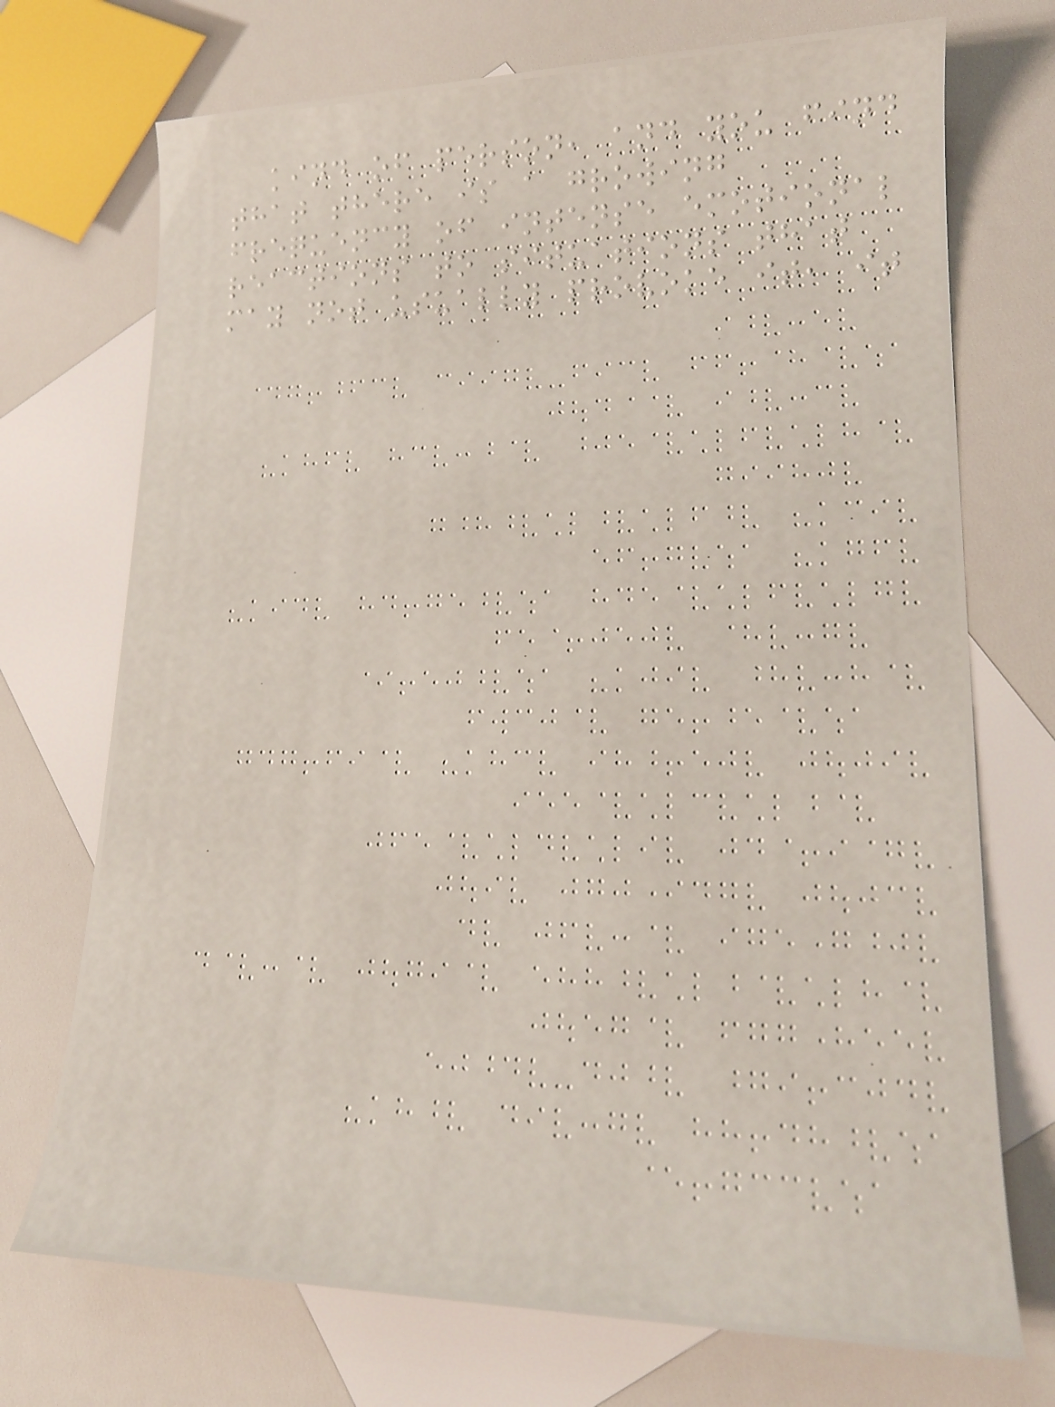kind of person, and you find
that there is a growing
frequency of intense emotional
reactions to situations that
may not usually provoke it, it
